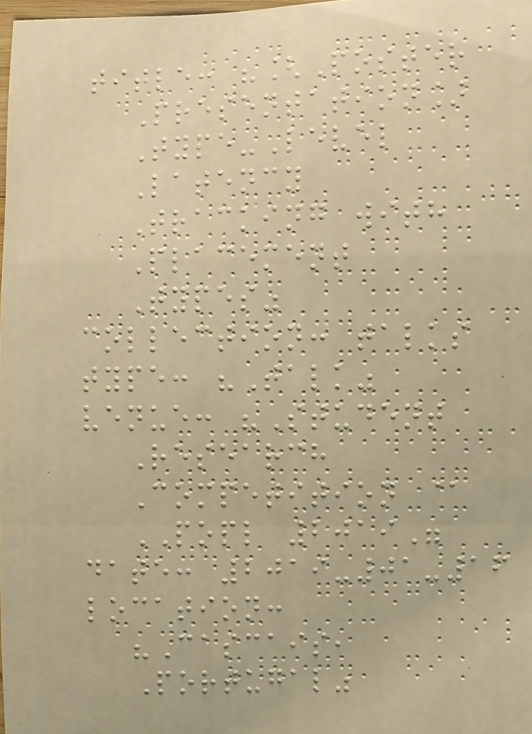title: "[Poster
Presentation]
Type-Level
Latency
Tracking with
Placement
Types"
collection: talks
type: "Talk"
venue: "Student
Research
Competition @
POPL 2019"
date: 2019-01-16
location:
"Cascais,
Portugal"
